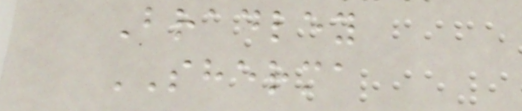Bradley
SHERMA
